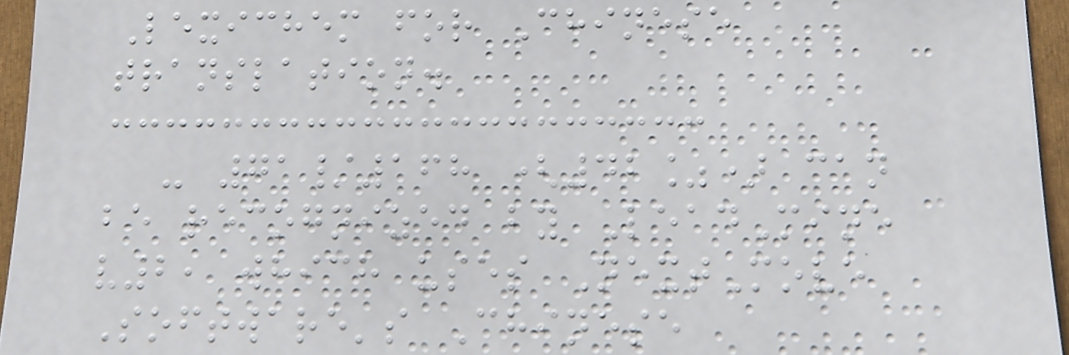Lexichem for Chinese
translation.
- 71/168 (42%) can
be recognized by LeadMine
v2, which uses NextMove
Software's Chinese
